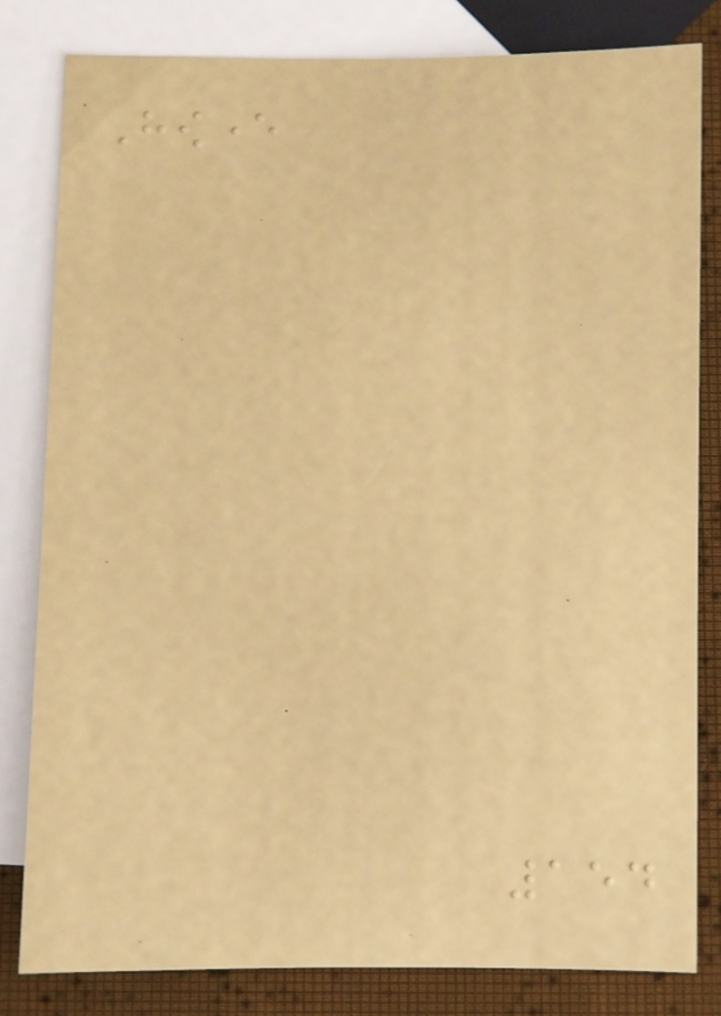However
154
